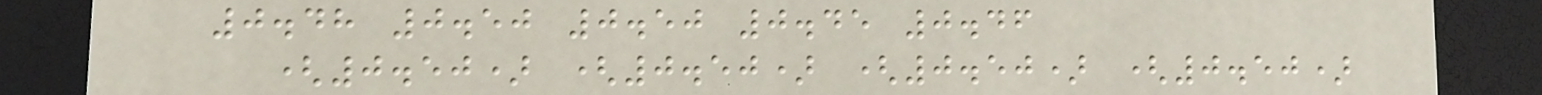0.48 0.50 0.50 0.45 0.46
(0.50) (0.50) (0.50) (0.50)
